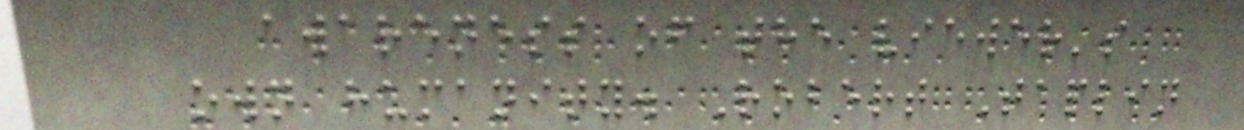awareness of the viewer's
own humanity. Robert Taplin
